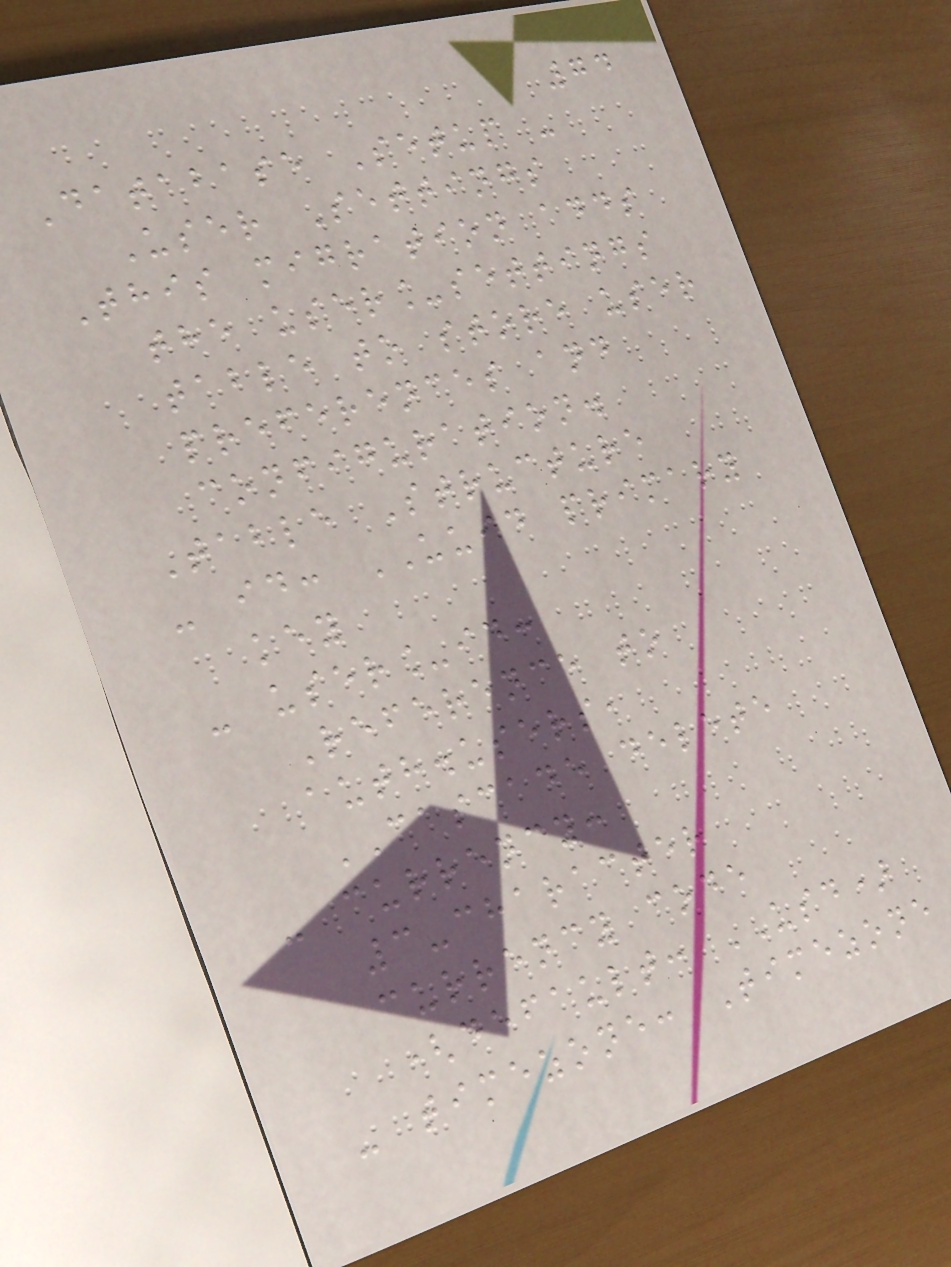74
Database Setup -
User Settings
This migration adds
the user_settings
table to store user
preferences and
configuration.
Table Structure
- id: UUID primary
key
- user_id:
Reference to
auth.users,
CASCADE delete
- currency:
3-character
currency code
(default: USD)
- timezone: Timezone
